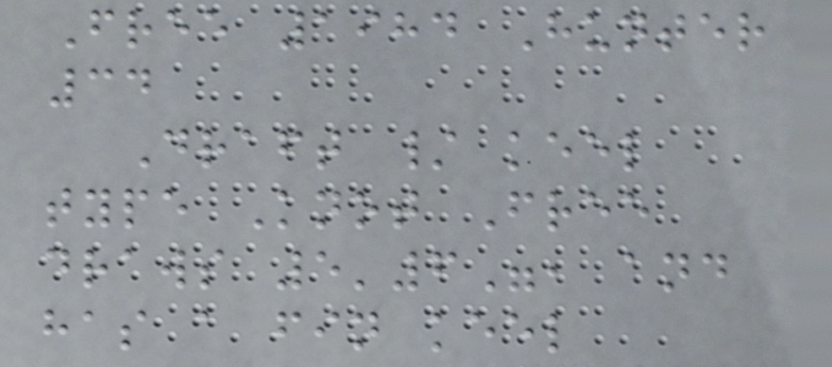Free 1984 Hunter
34
Draft / keel
type Knot Free
draws 5'6", and
has a fin keel
